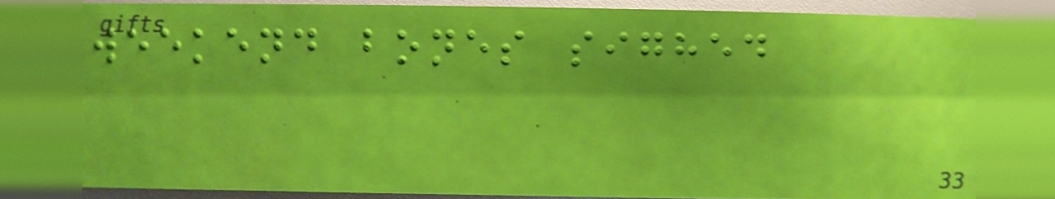weekend bones sighed
